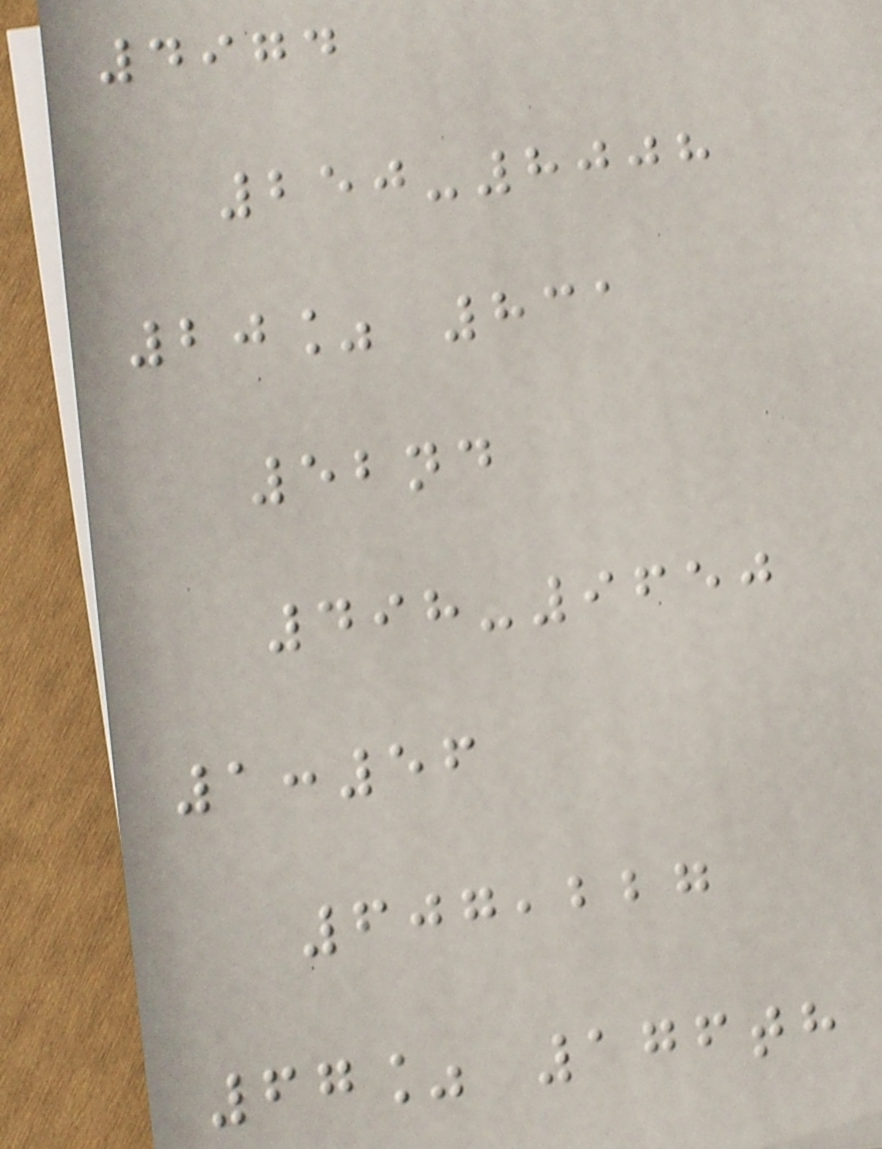4974
250-8008
20% 831
52nd
498-9650
1:56
607,227
67% 176th
